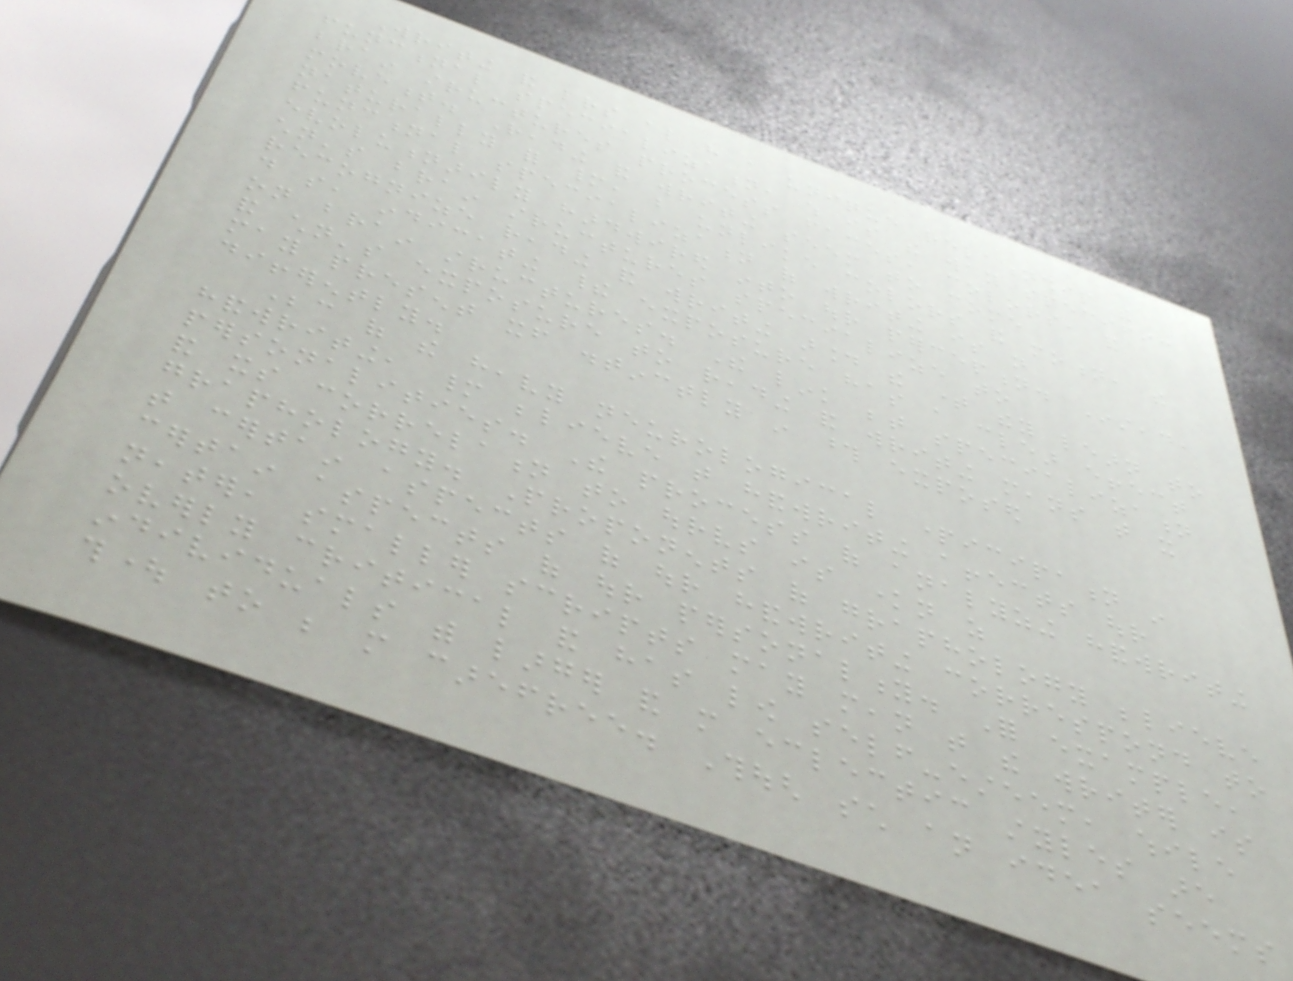Writing and letters also have a unique relationship with
functional specialization, which is the way specific
brain structures process faces, colors, and
movement. Reading and writing seem to come
naturally for many, but unlike colors and motion, the
functional specialization of writing is not
evolutionarily hardwired into our perception. Instead,
children's brain structures specialize to
recognize reading and writing around the time they learn to
do so, indicating their exposure has a clear effect
on brain structures. The link between specialization
and children's exposure to reading and writing means that it
may present itself distinctly in those exposed
differently.
Because of the heavy neurological participation in
handwriting, many believe that handwriting affects our
personalities. The process of analyzing handwriting
and its correlation to ourselves is known as
graphology. Proponents of graphology believe
that certain aspects of our handwriting correspond to
certain aspects of our personality. For example,
neater, smaller scripts may mean that the writer is
overly critical and has low self-esteem, while
individuals with larger and more eclectic styles are
thought to be more carefree. Though such an idea seems
